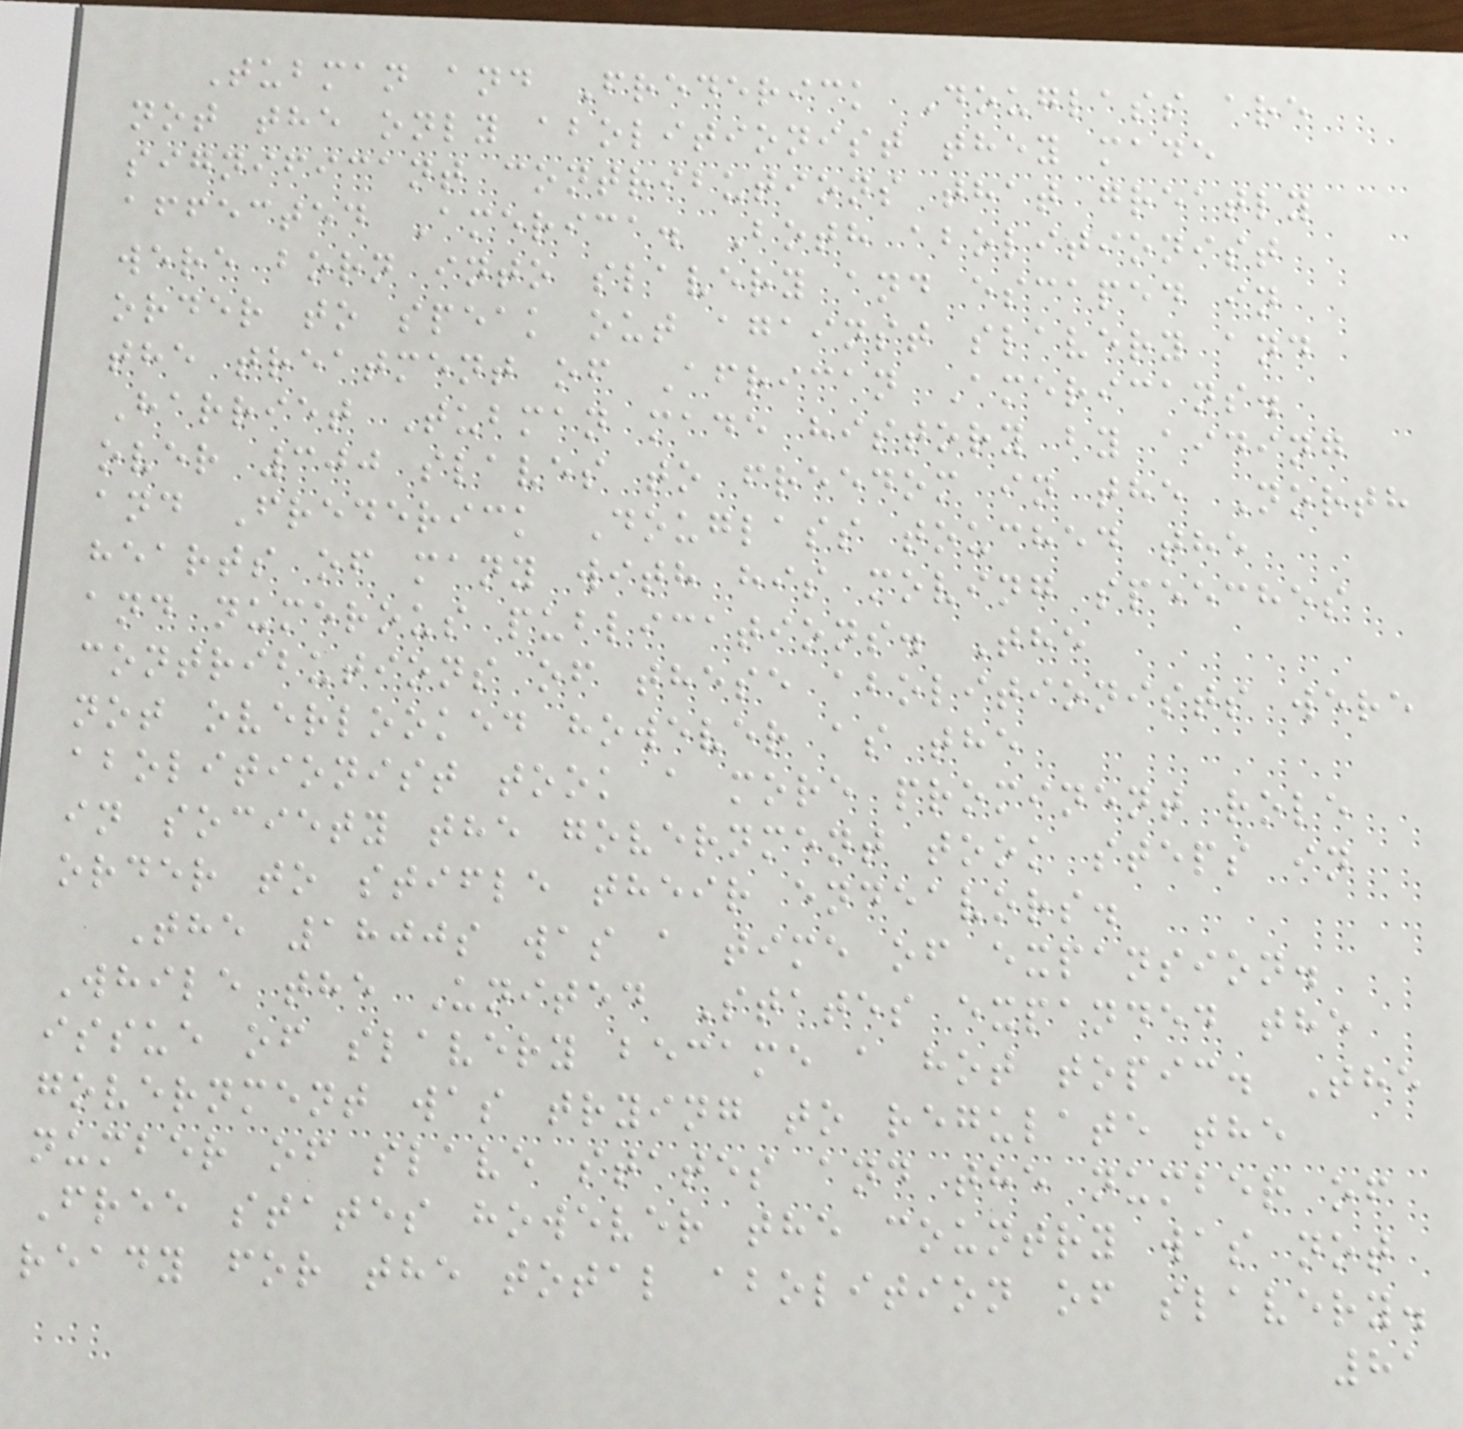Tubman and Frederick Douglass are
not the only abolitionist they made
significant contributions that greatly
affected America. Both abolitionist
were born into slavery and escaped in
order to speak out against slavery and
the treatment of African Americans.
Harriet Tubman made history by aiding
over 300 slaves to freedom in the North
and Frederick Douglass touched the
hearts of many with his moving speeches
and numerous publications. The
contributions of these abolitionists were
not overlooked however as the
abolitionist took a more prominent role
in society the government took steps in
order to stifle their endeavors.
The 1800s was a time of expansion.
While the United States expanded the
issue of slavery became a hot topic. The
government was trying to regulate the
number of slave states and the number of
Free states however the country was not
ready for the total abolition of slavery.
81
